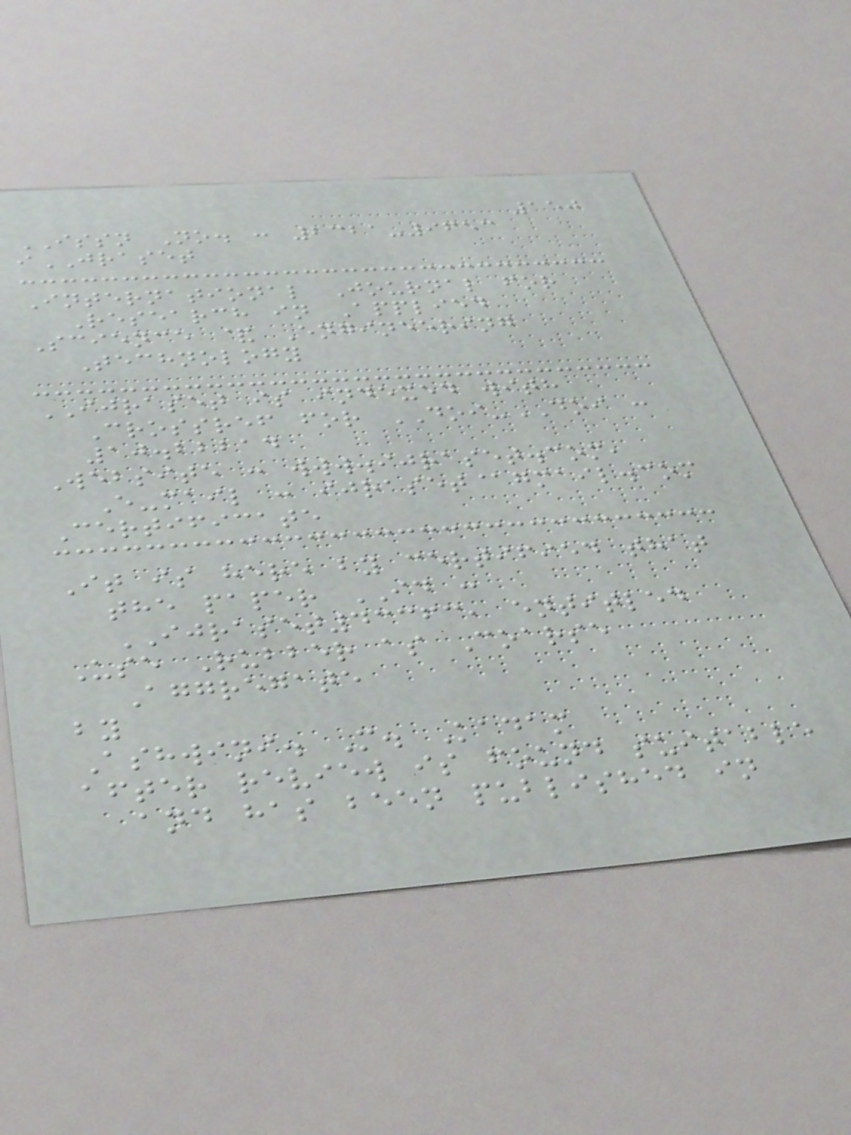150
ISSN No. : 2321-9653
iJRASET
International Journal for
Research in Applied
Science & Engineering
Technology
IJRASET is indexed with
Crossref for DOI-DOI :
10.22214
Website : www.ijraset.com,
E-mail : ijraset@gmail.com
Certificate
It is here by certified that
the paper ID :
IJRASET43363, entitled
Use Rubber as Coarse
Aggregate
by
Ashwini. M. Kadam
after review is found suitable
and has been published in
